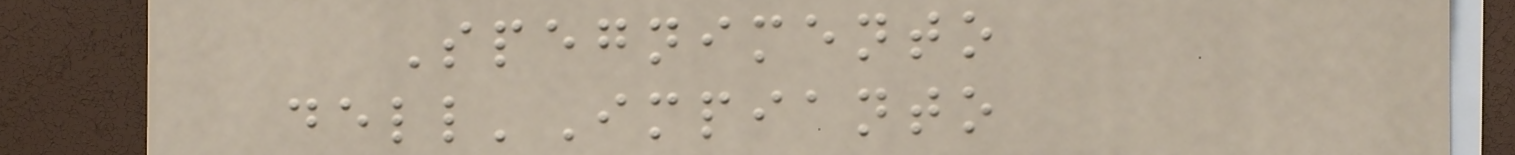Spegnimento
dell'Impianto
